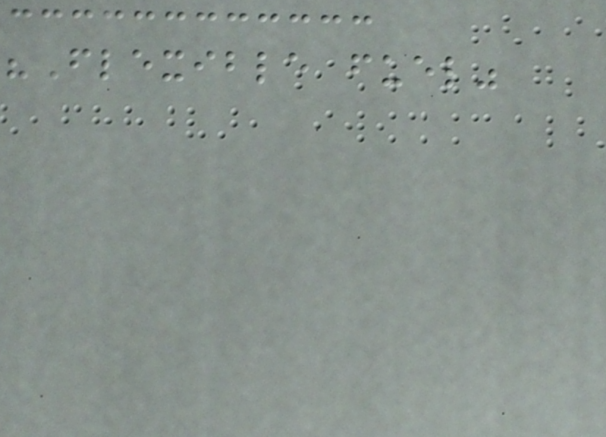"Flexible fuel"
